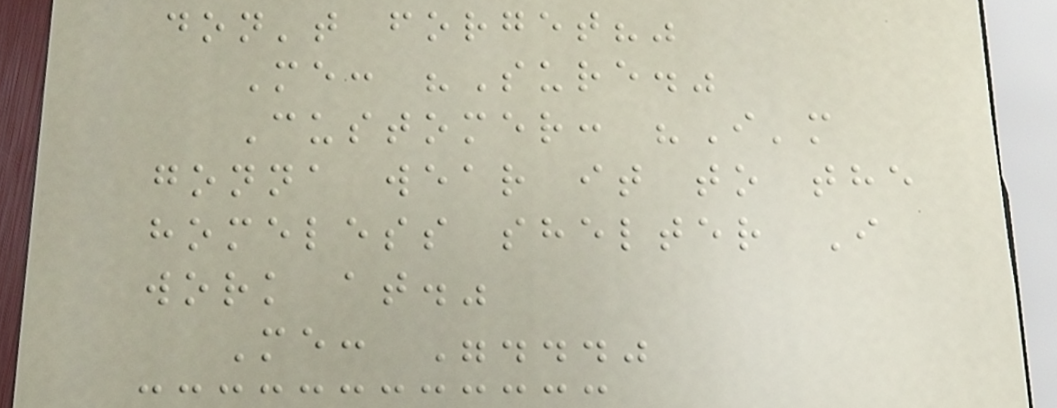don't forget?"
Me: "Sure."
Customer: "I'm
gonna wear it to the
homeless shelter I
work at."
Me: "..."
